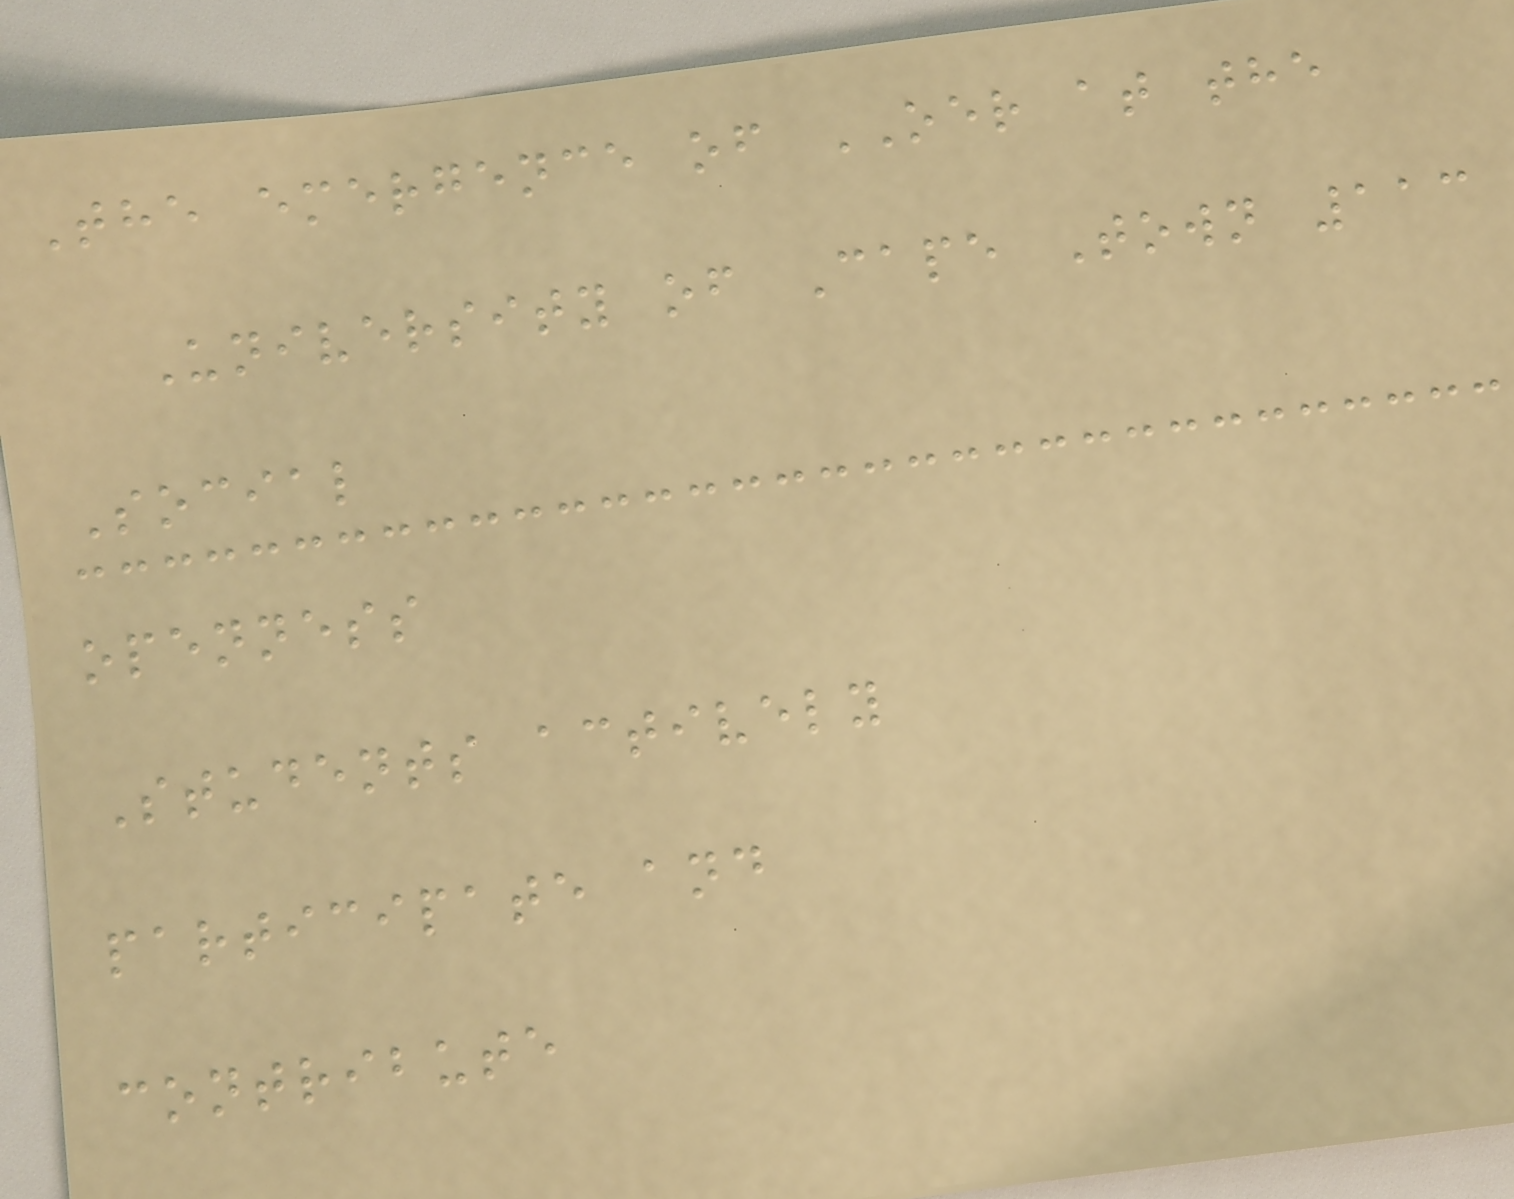The emergence of OER at the
University of Cape Town 113
Social
openness
Students actively
participate and
contribute
